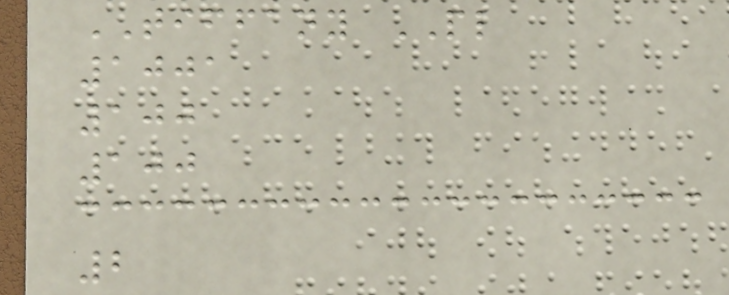TIFFANY PL
1001
100
100
2
